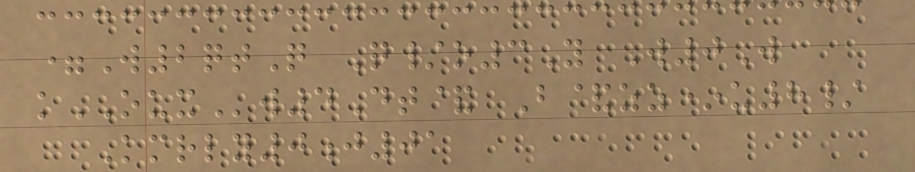=W2qtQ Q/o3Y W0W
kOUXw4Dt& B&zz*u8/
Kmrly0j01
